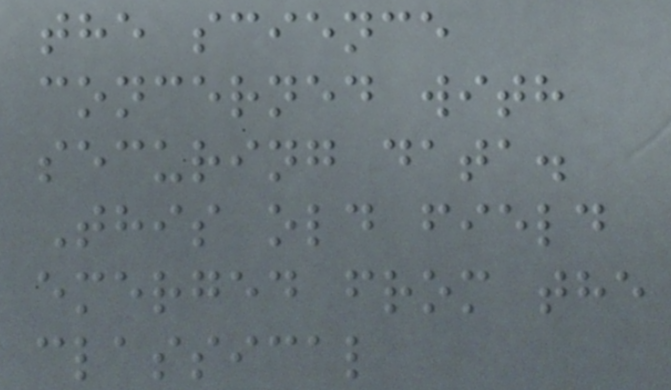the science
concerned with
securing data.
This old field
emerged from the
classical
